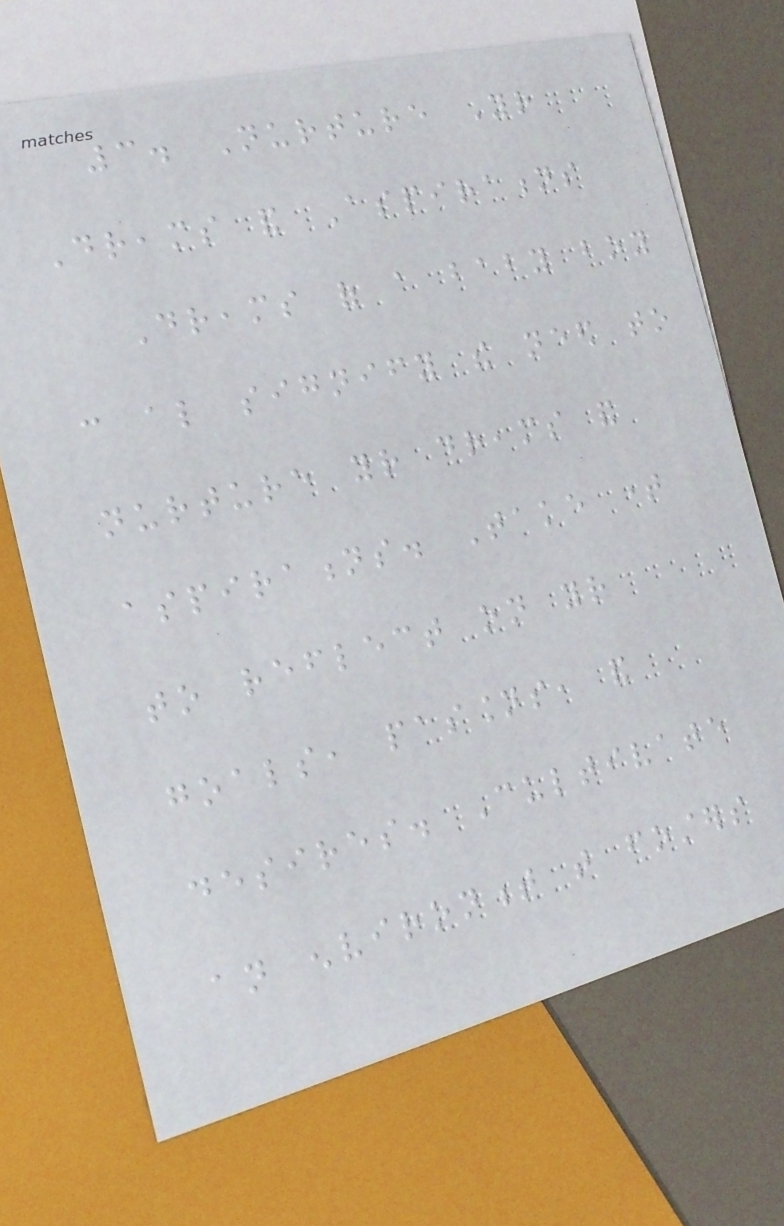3. Nurture Your
Dreams and Aspirations
Dreams of a baby boy
can also signify the need to
nurture your dreams and
aspirations. Take time
to reflect on your
goals, passions, and
desires. Cultivate
an environment that fosters
